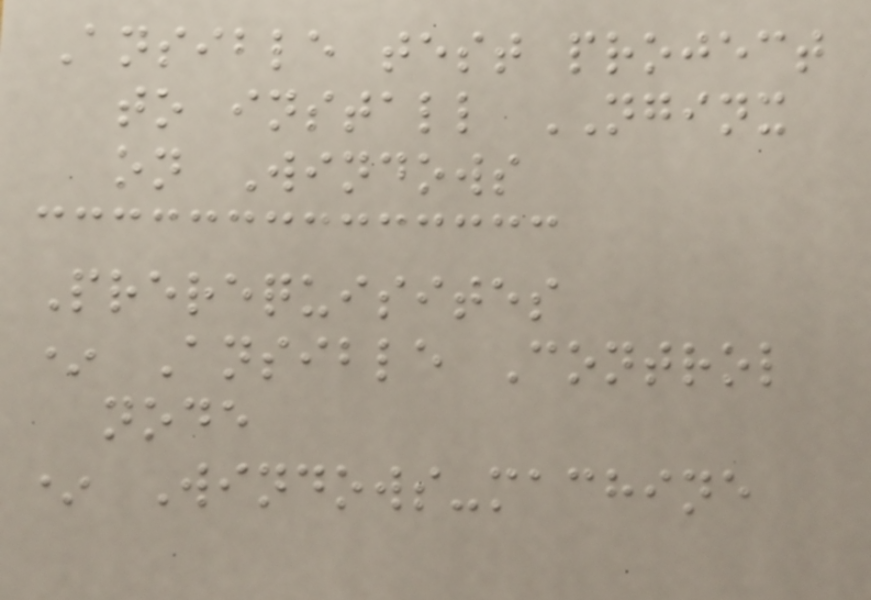Ansible test project
to install NGINX
on Windows
Prerequisites
* Ansible Control
node
* Windows-machine
